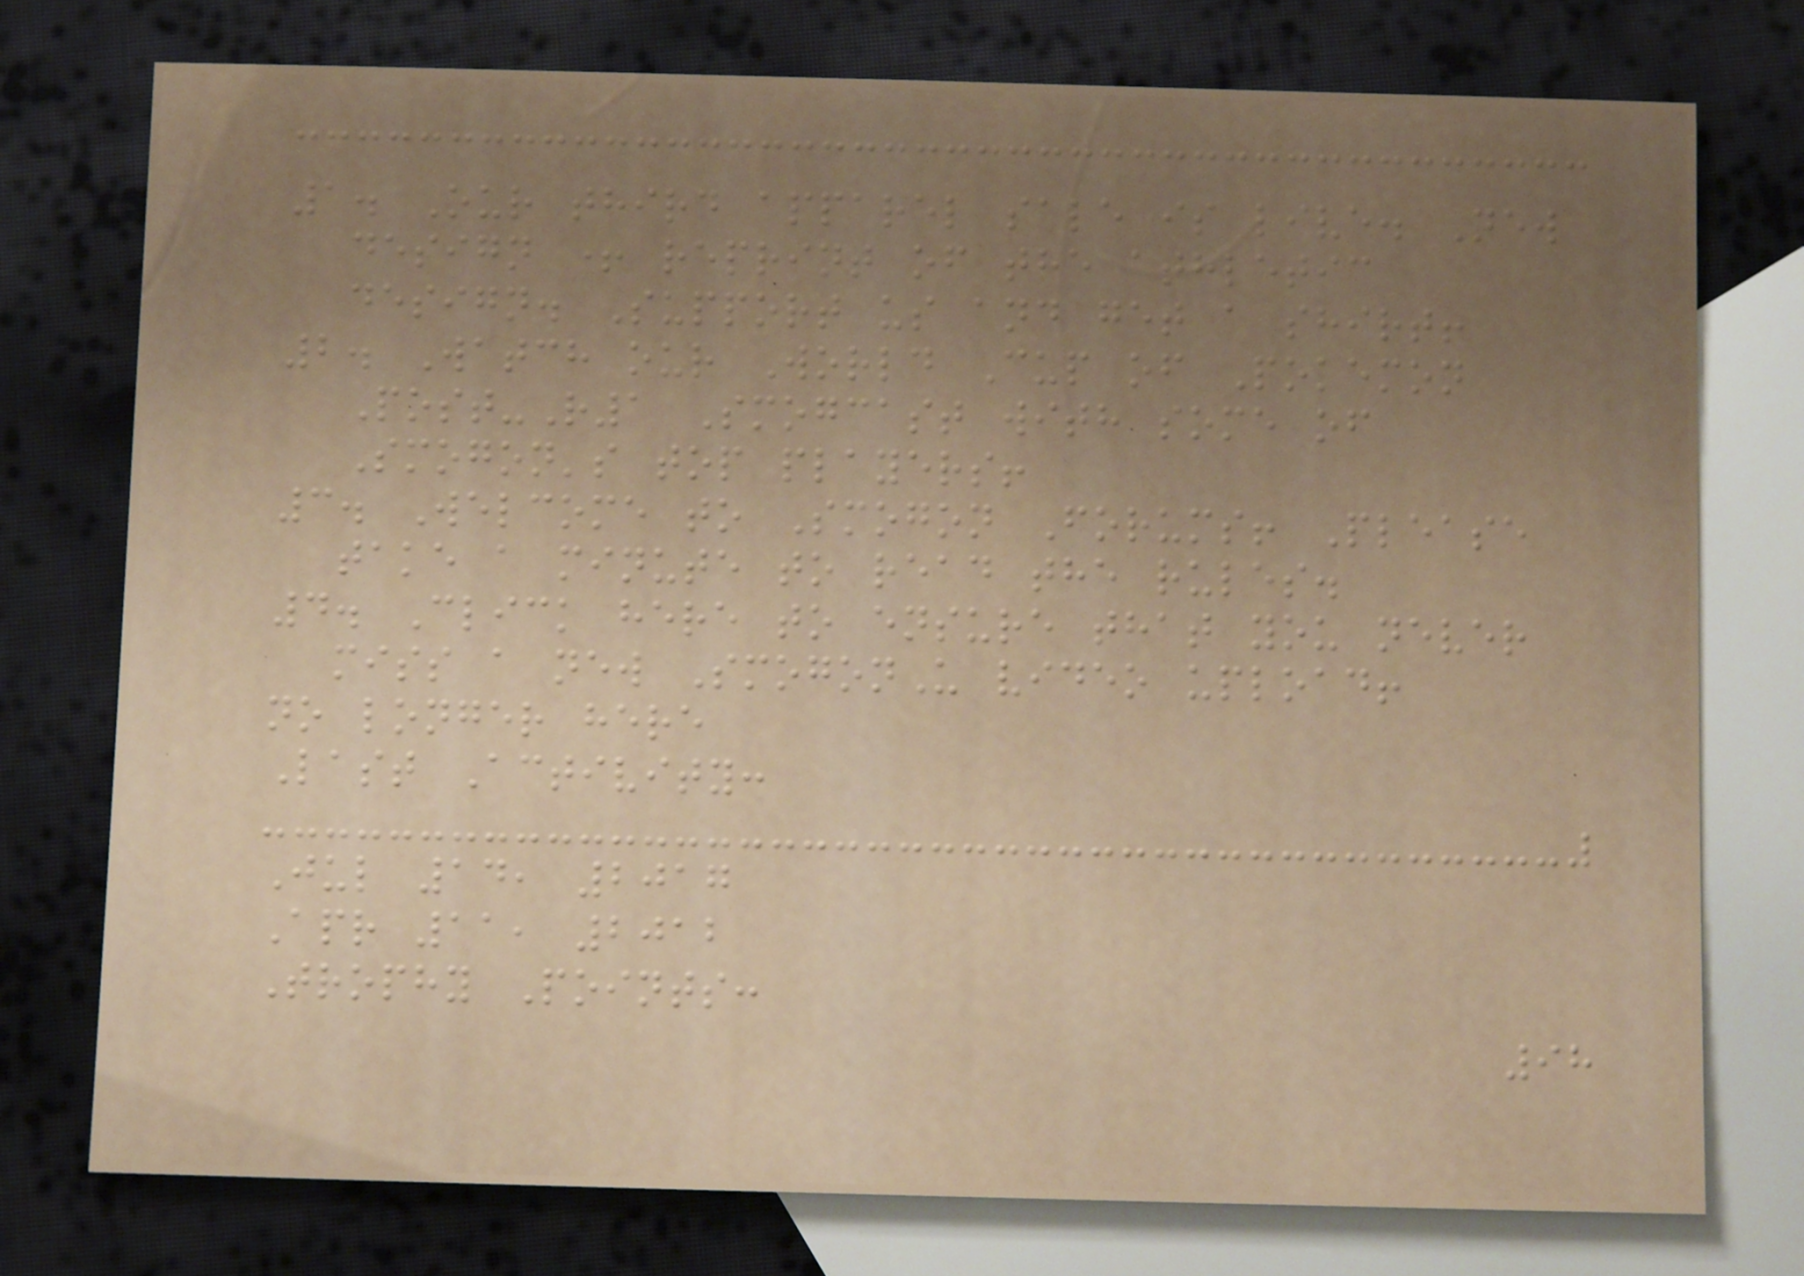1. Our third apparel sale is live. New
design + reprint of the athletic
design. Support us and get a shirt!
2. Watch our World Cup of Pokemon
Post-R1 Smogcast with some of
Smogon's top players!
3. Welcome to Smogon Forums! Please
take a minute to read the rules.
4. Click here to ensure that you never
miss a new SmogonU video upload!
no longer here
Last Activity:
Jul 14, 2017
Apr 11, 2012
Trophy Points:
98
